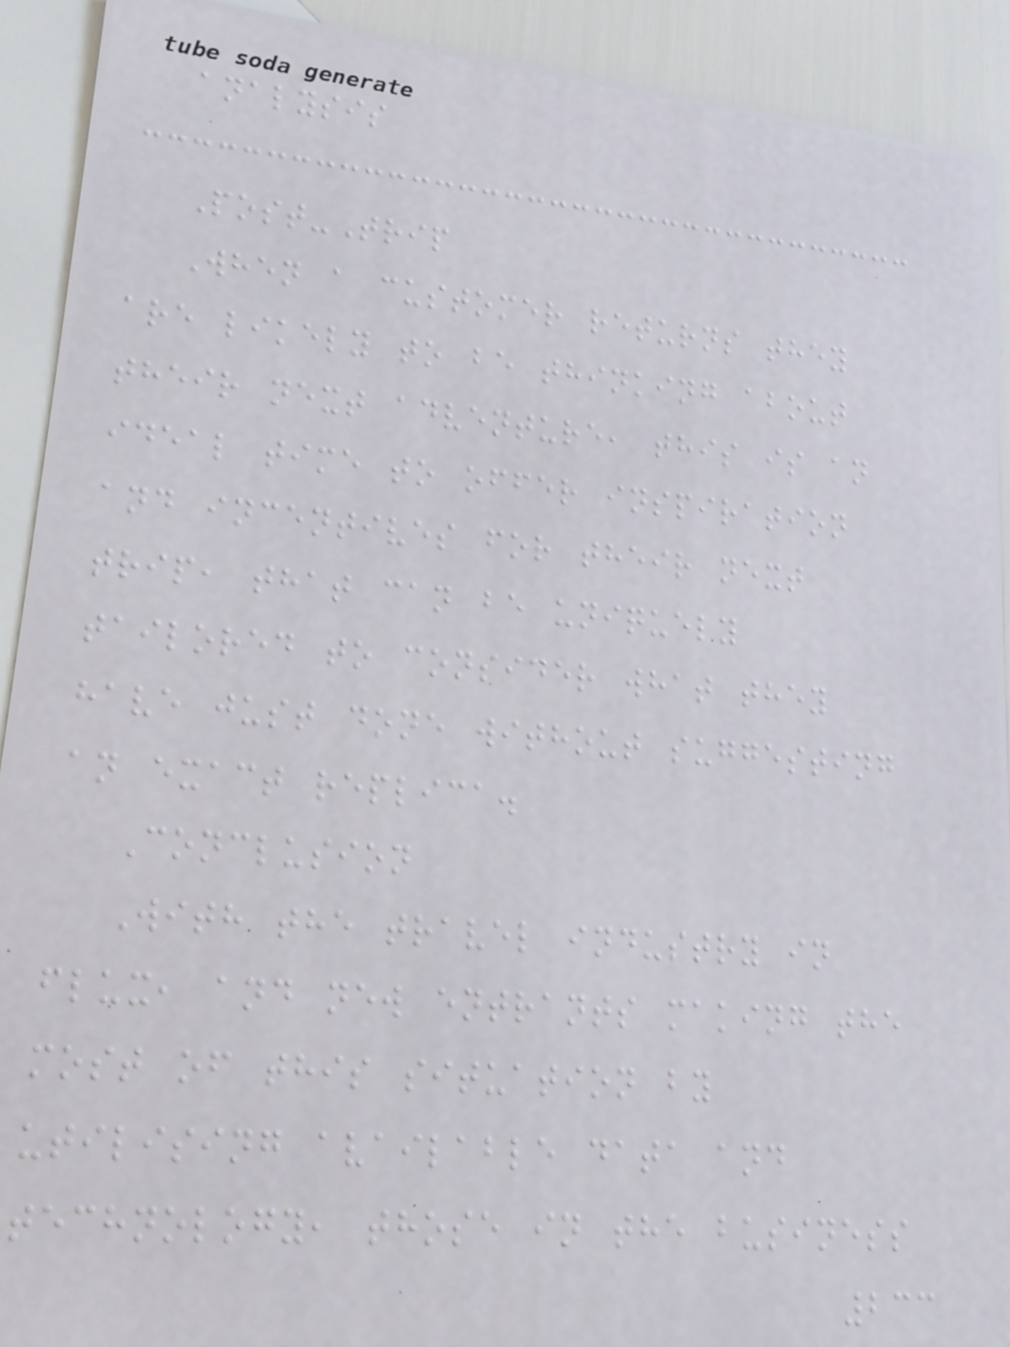analysis
Post-Trip
When a customer returns they
are likely to be thinking about
their next adventure, this is an
ideal time to offer inspiration
and incentives for their next
trip, that can be uniquely
tailored to consider what they
have just done without suggesting
an exact replica.
Conclusion
With the travel industry in
flux, and new entrants making the
most of this situation by
utilising available data and
technology, those in the business
233
